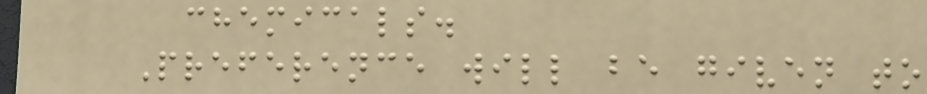chemicals.
Preference will be given to
